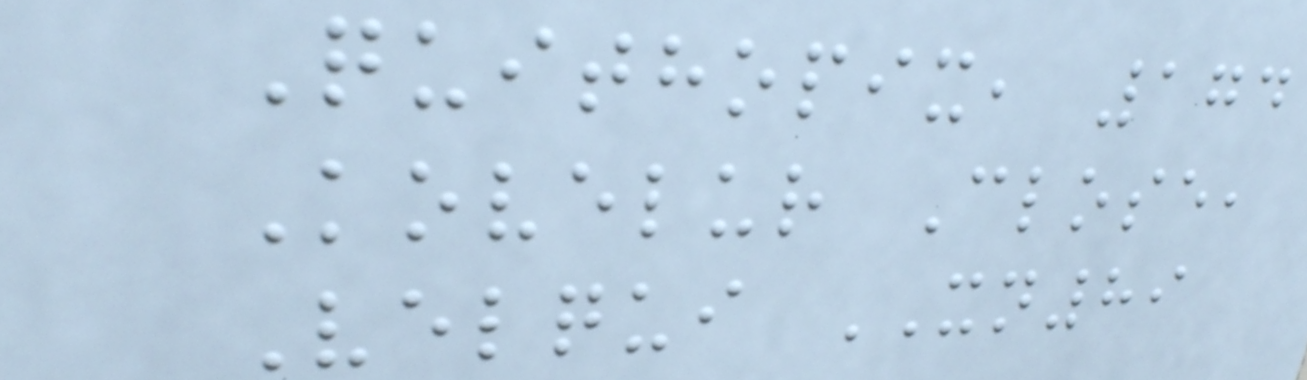Quithopix, 174
Kovelur Close,
Velqui XN89
